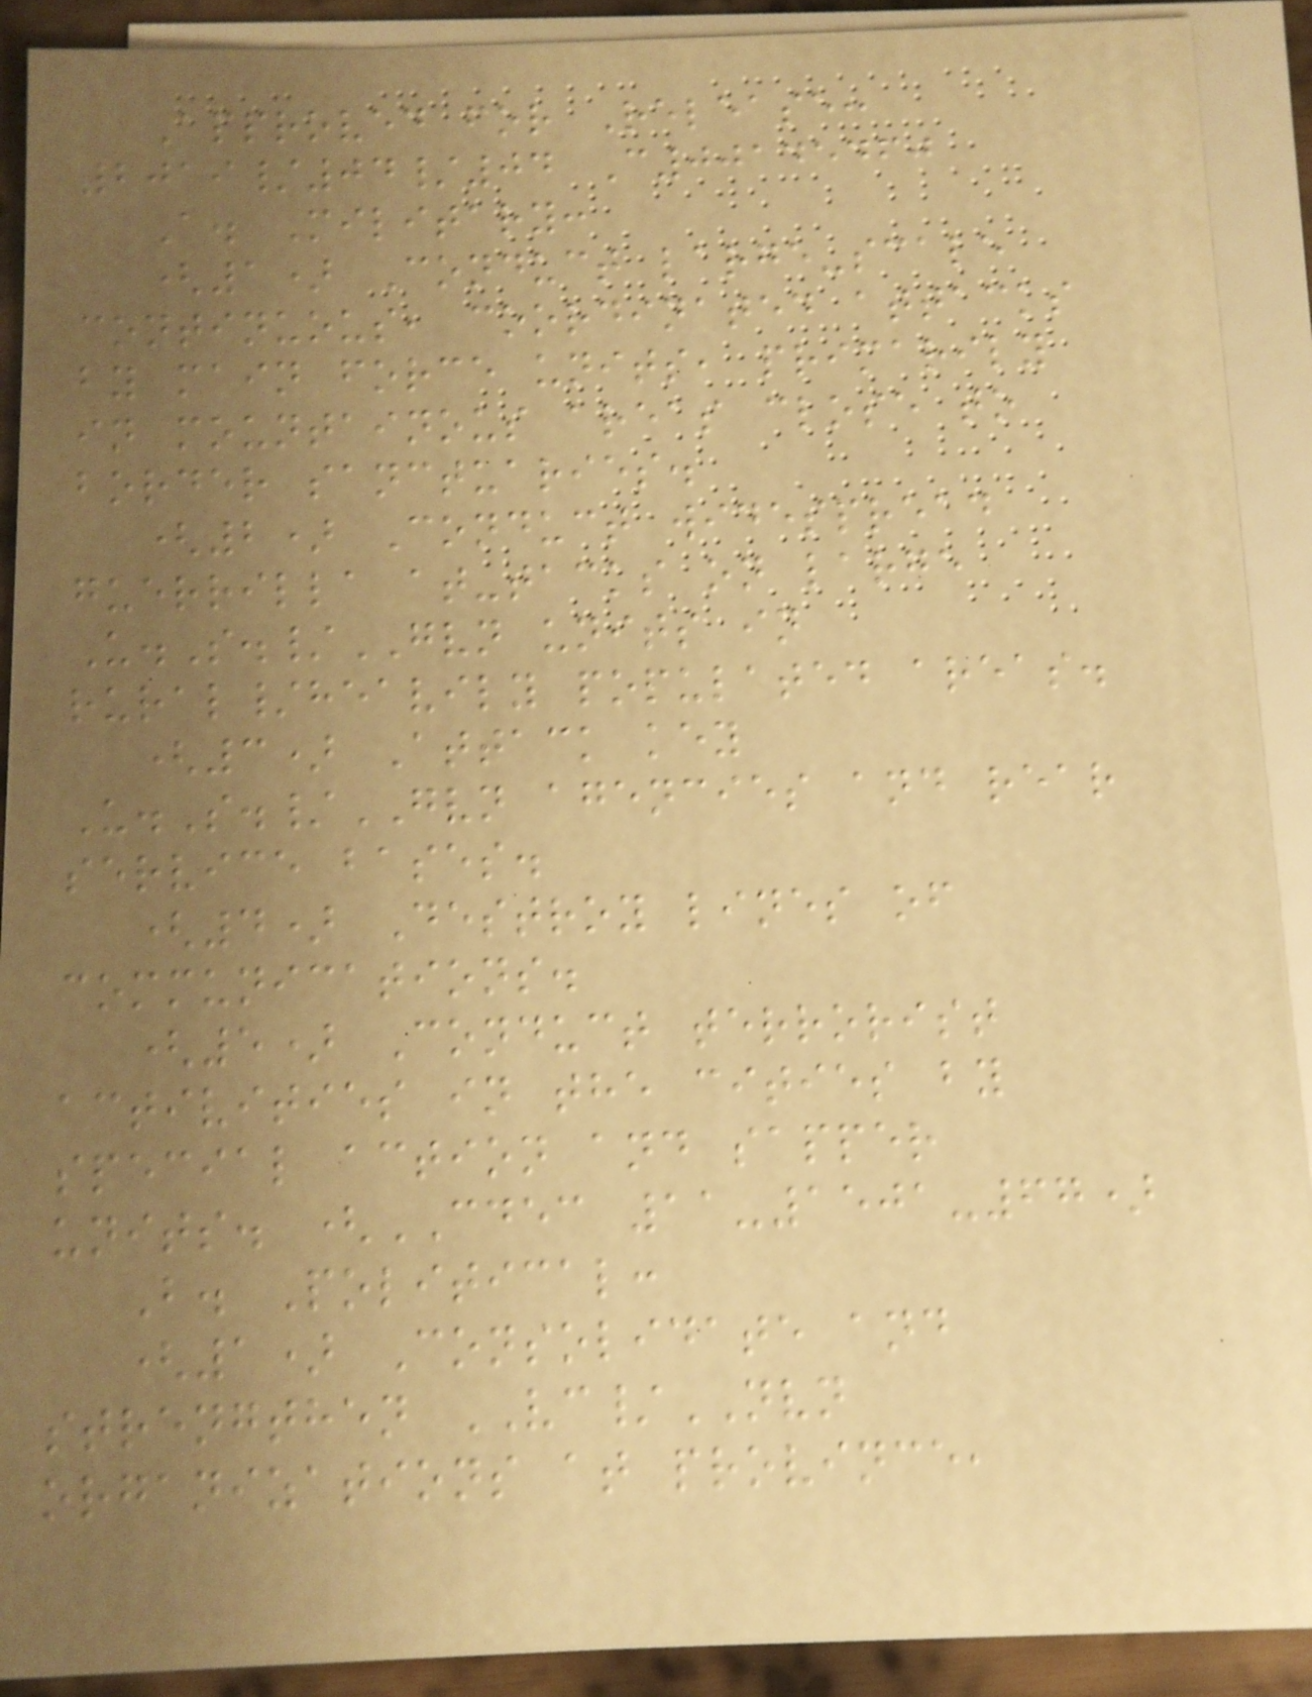Approved for Release:
2019/04/04 C00145460
A. Military:
(1) Conduct large-scale
continuous, coordinated attacks
by main force units, primarily
in mountainous areas close to
border sanctuaries.
(2) Conduct widespread
guerrilla at-tacks on large
U.S./GVN units in
rural/heavily populated areas.
(3) Attack key
U.S./GVN agencies and rear
service bases.
(4) Destroy lines of
communications.
(5) Conduct terrorist
activities in the cities by
special action and sapper
units. (CDEC 11-1501-67)
B. Political:
(1) Consolidate and
strengthen VC/NVN
organizations at province,
